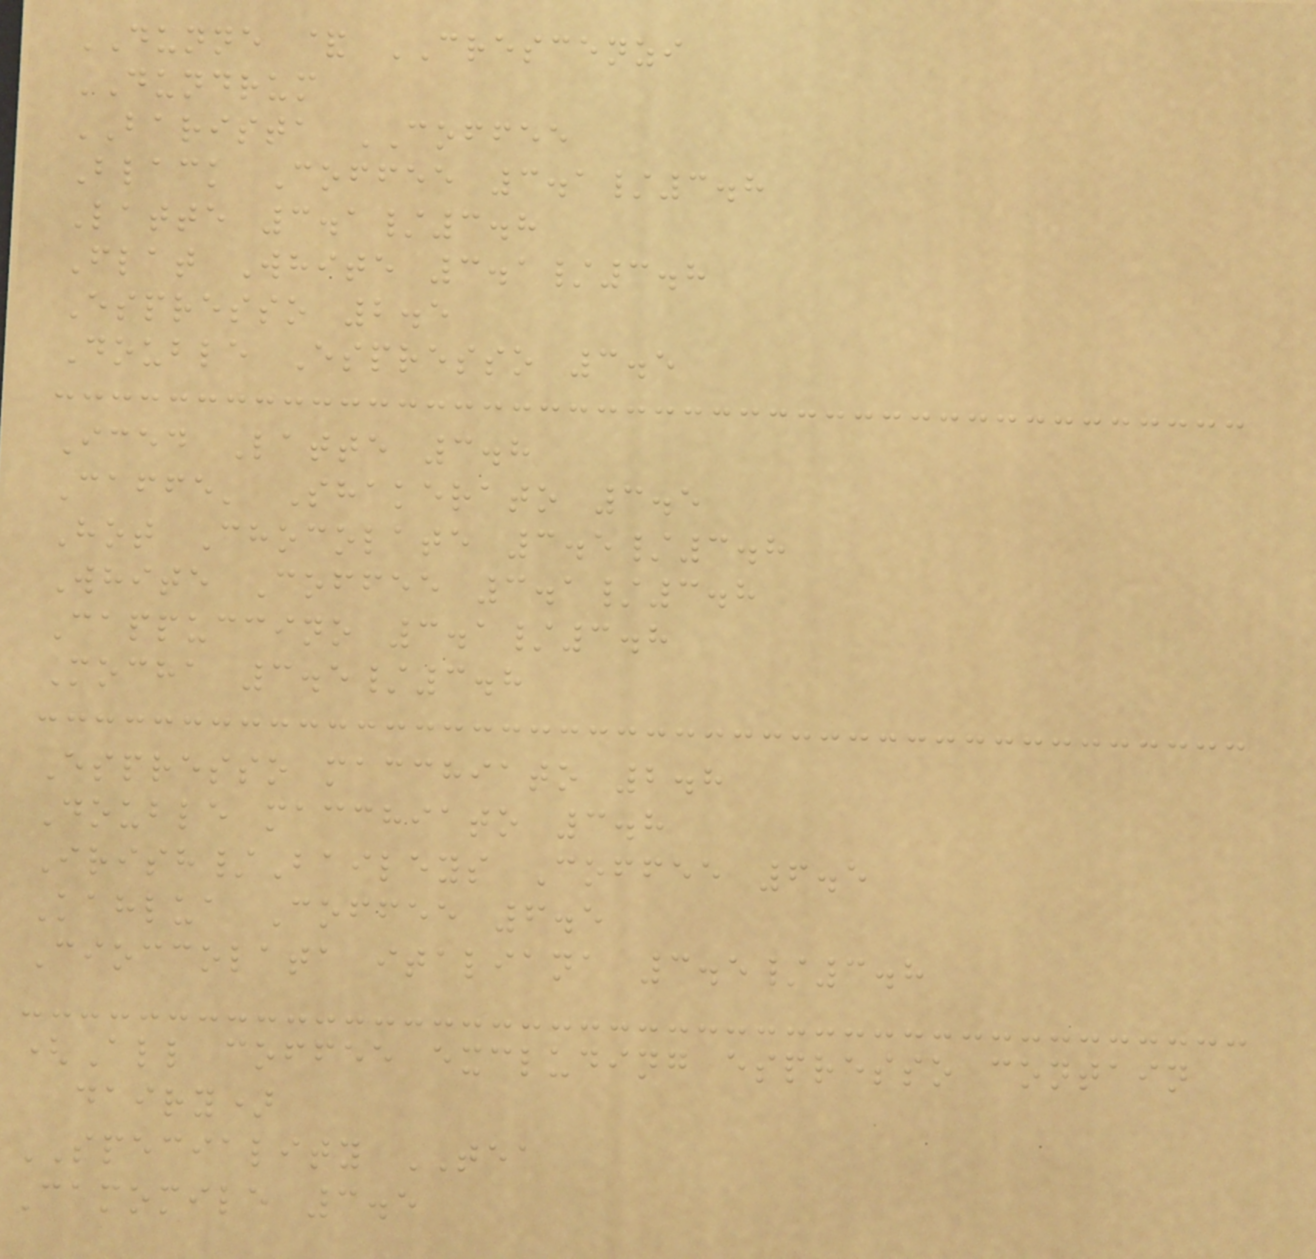DUNNE & CRESCENZI
DUNDRUM
BARISTA COFFEE
Black Coffee 3.1/3.8
Latte 3.1/3.8
Flat White 3.1/3.8
Espresso 2.5
Double Espresso 3.5
Iced Latte 3.8
Caffe' Shakerato 3.5
Hot Chocolate 3.5/3.8
White Coffee 3.1/3.8
Cappuccino 3.1/3.8
Mocha 3.5/3.8
Espresso macchiato 2.8
Double macchiato 3.8
Irish/Baileys Coffee 6.5
Kahlua Coffee 6.5
Cioccolata italiana 3.5/3.8
(All coffee excluding espresso contain
dairy)
SPECIALITY TEA
Camomile 3.5
